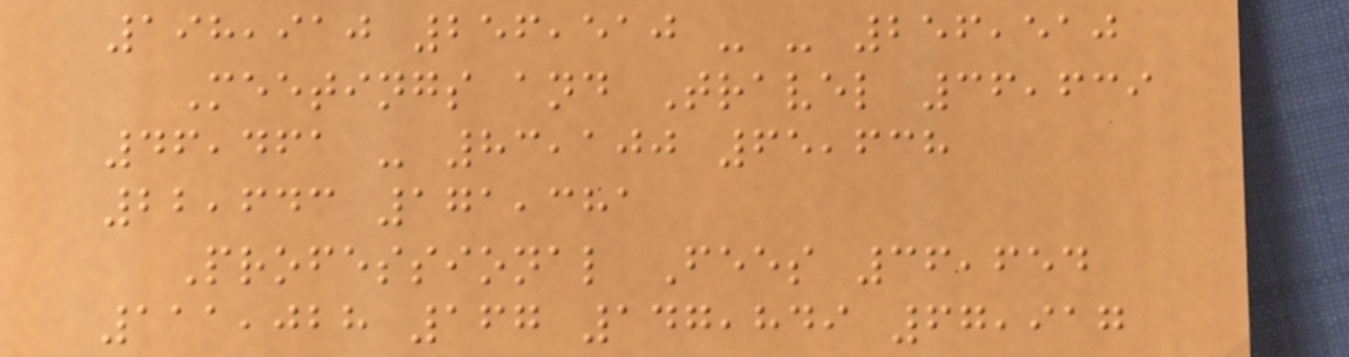198,910 256,510 - - 256,510
Meetings and Travel 36,639
46,461 - 83,100 65,638
22,643 171,381
Professional Fees 36,654
111,028 167 147,849 67,917
